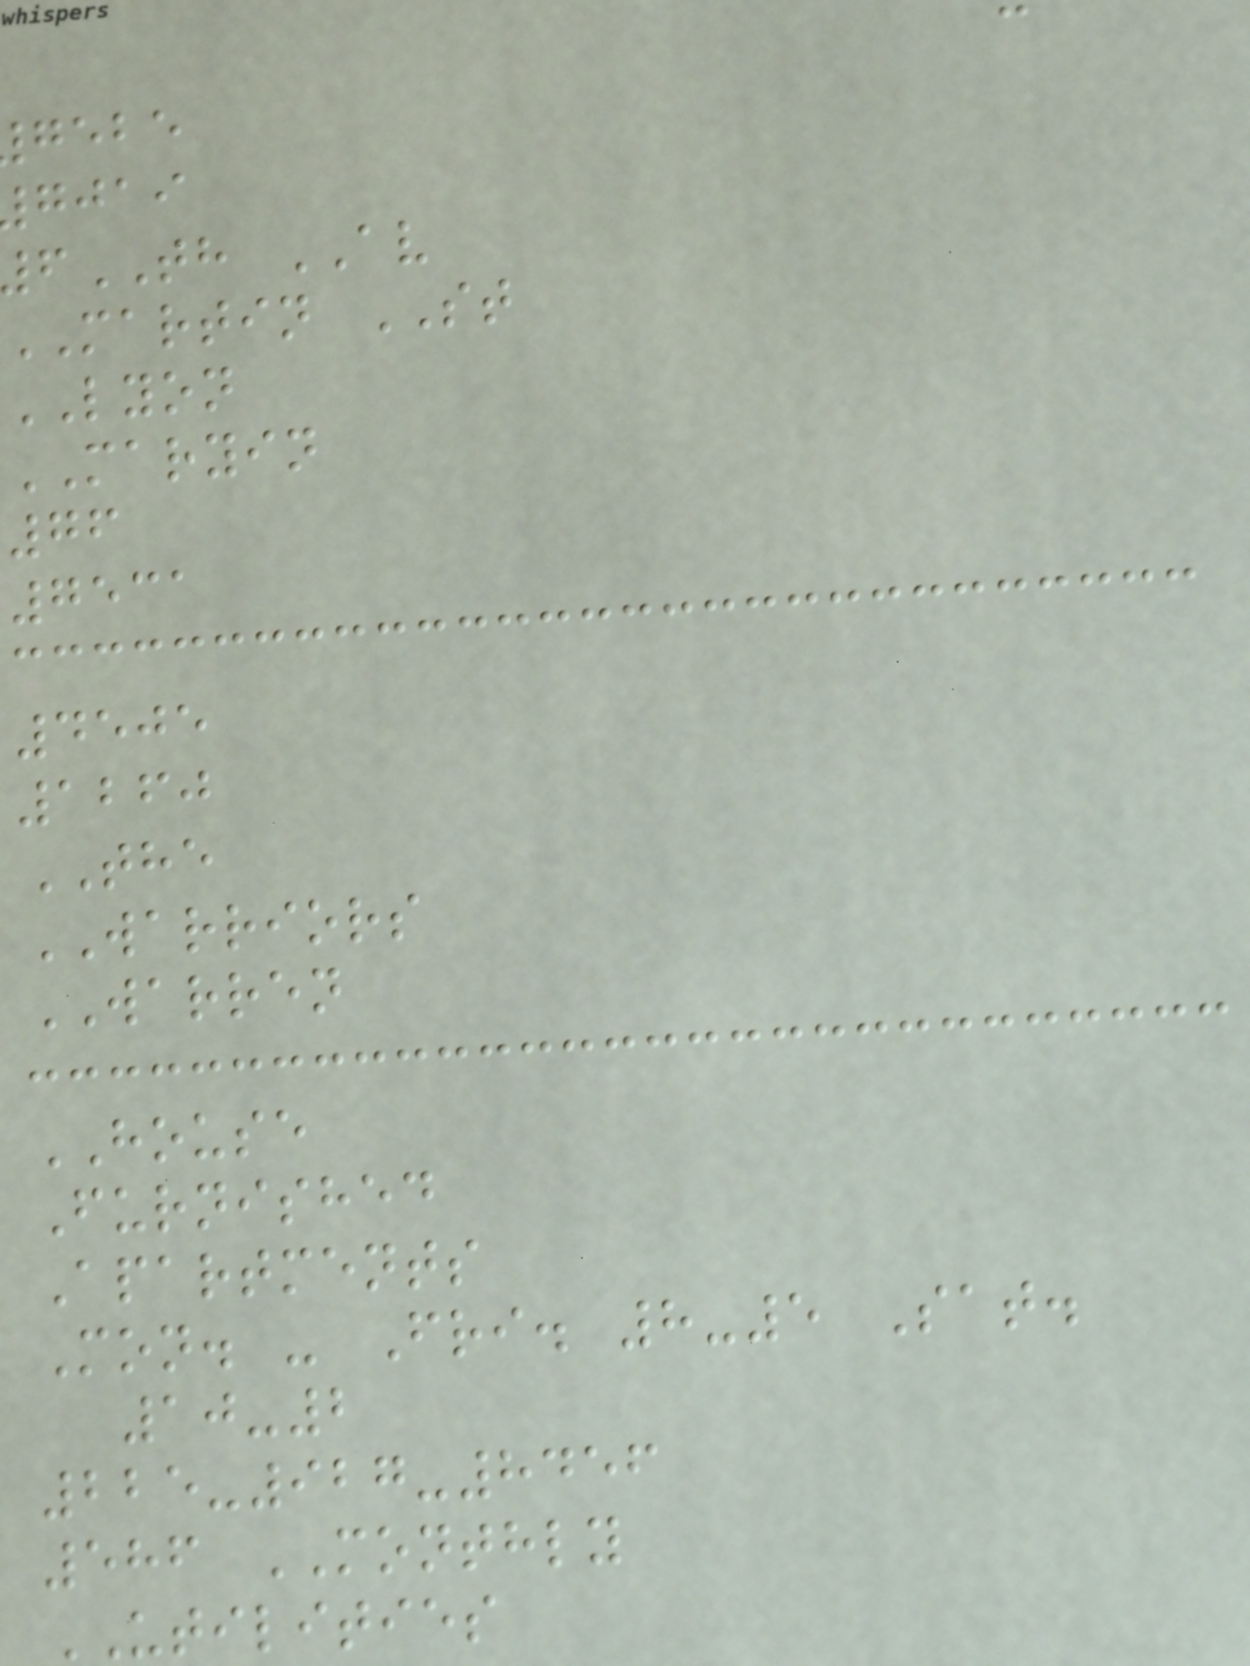gebe
gjai
TH AV
MARTIN ST
LYON
MARYIN
76
7531
4505
1260
THE
WARRIORS
WARREN
HOUSE
Furnished
Apartments
Mon. - Fri. 8-5 Sat.
10-2
225-927-8456
586 MONTHLY
UTILITIES
